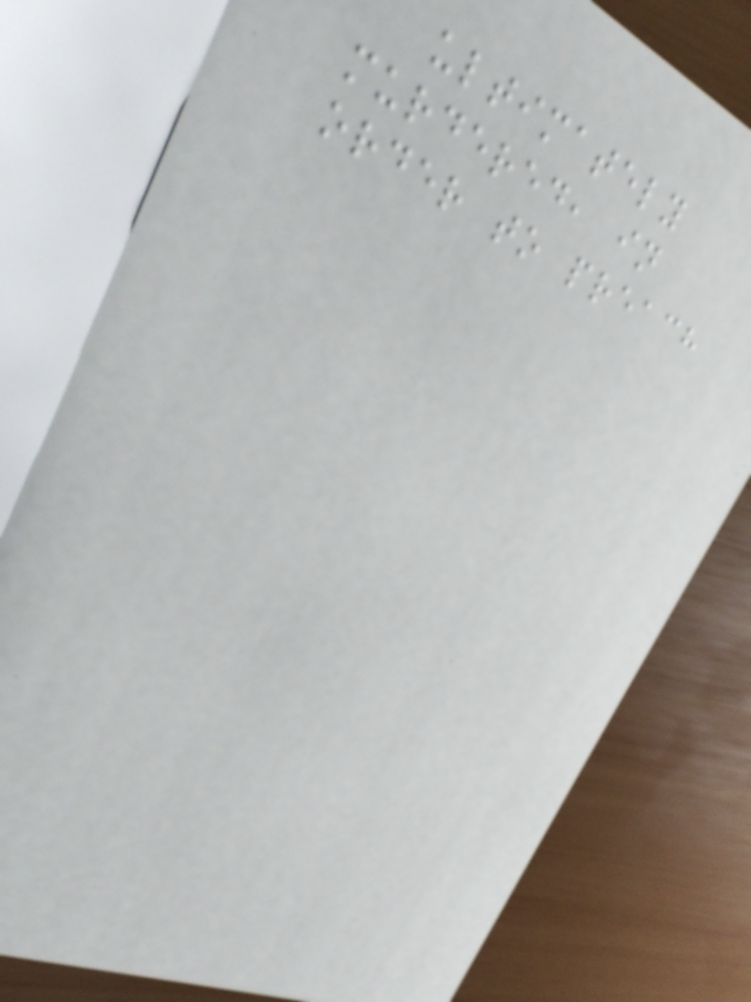ultimately
murdered, in
order to preach
